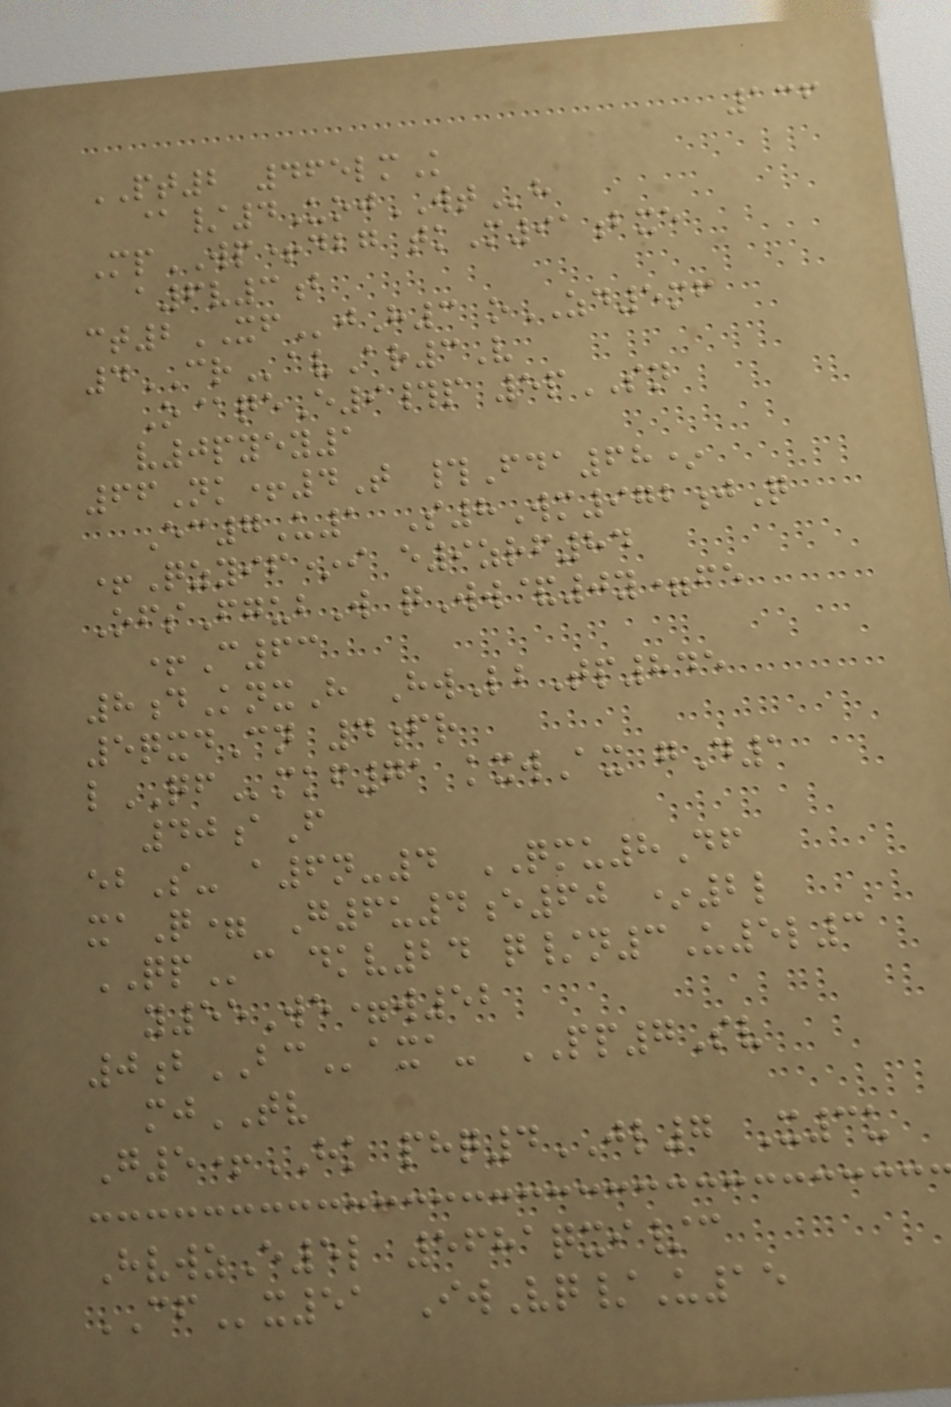136
PT2 465lmK
@/4UojWTh
MpWP+dbg tkM91bxe
a6v3b
ct2XFjH3 oZD5mf
4CRavAr3V
O@qeE9#p 5pSN
v0pyey1
66Nk+4T #Fda68*
Ec7U1 S8Wm972jQ
+Qzyif*i e9zrf84
OfsFgubW qWw&0y=fe
+C63
8dKnxH HwLbTp845
5qxdCn 4fr
lQFmkf71 kxwAx gD1
40aF
ebS- a6n-4 QMU8Df
xaQ= G6u4e60 *2l
QPc dkv24 q/n3U5l3
y55We=w52
0bBCaxa- PP7Sv
mjTV
G5+HK phq4JL7 X3u
HvwzE5l 5681qxi/c
CFx51 IwVq/U15
